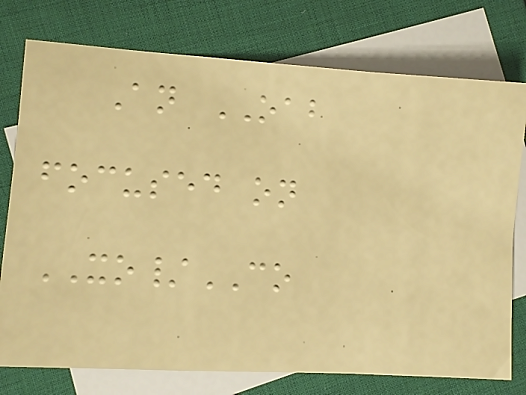An OAB
focused on
XO/CO
